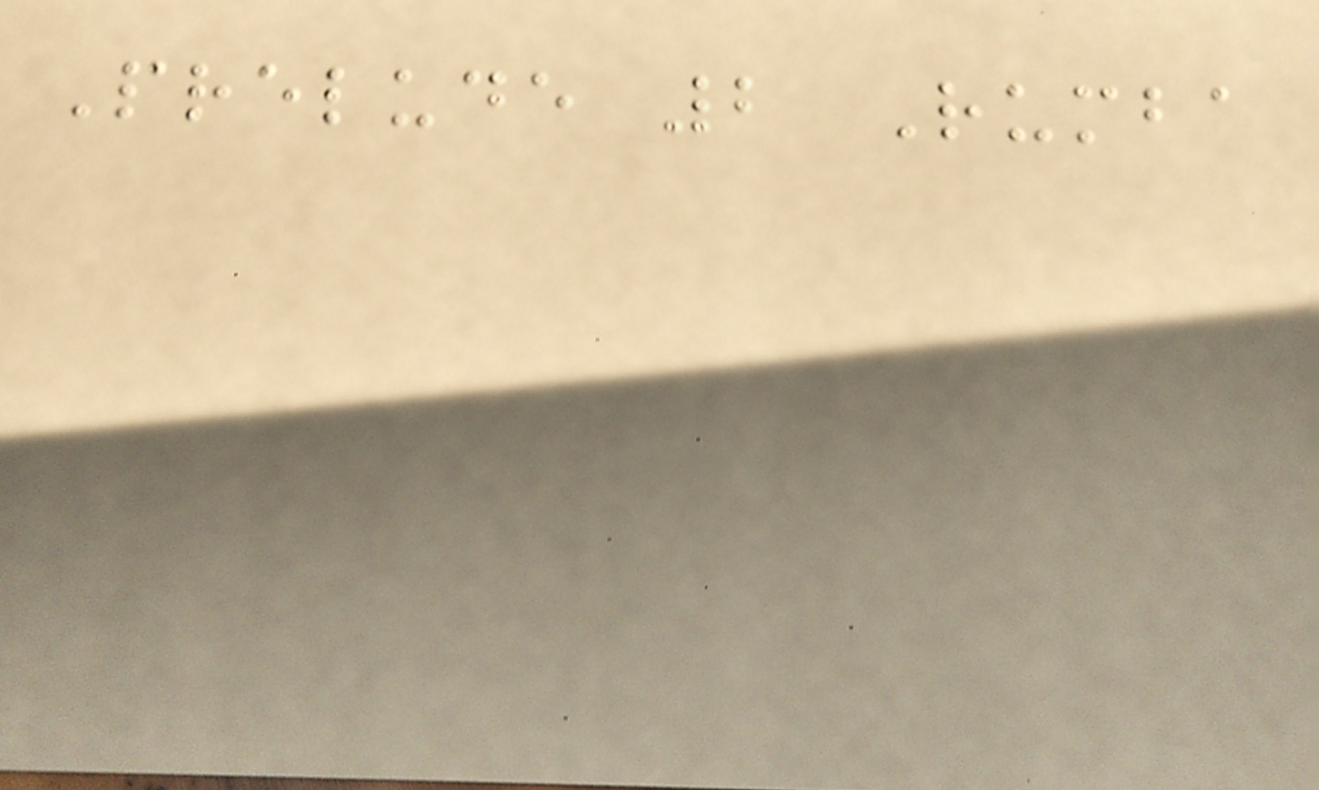Prelude 2 Rumba
